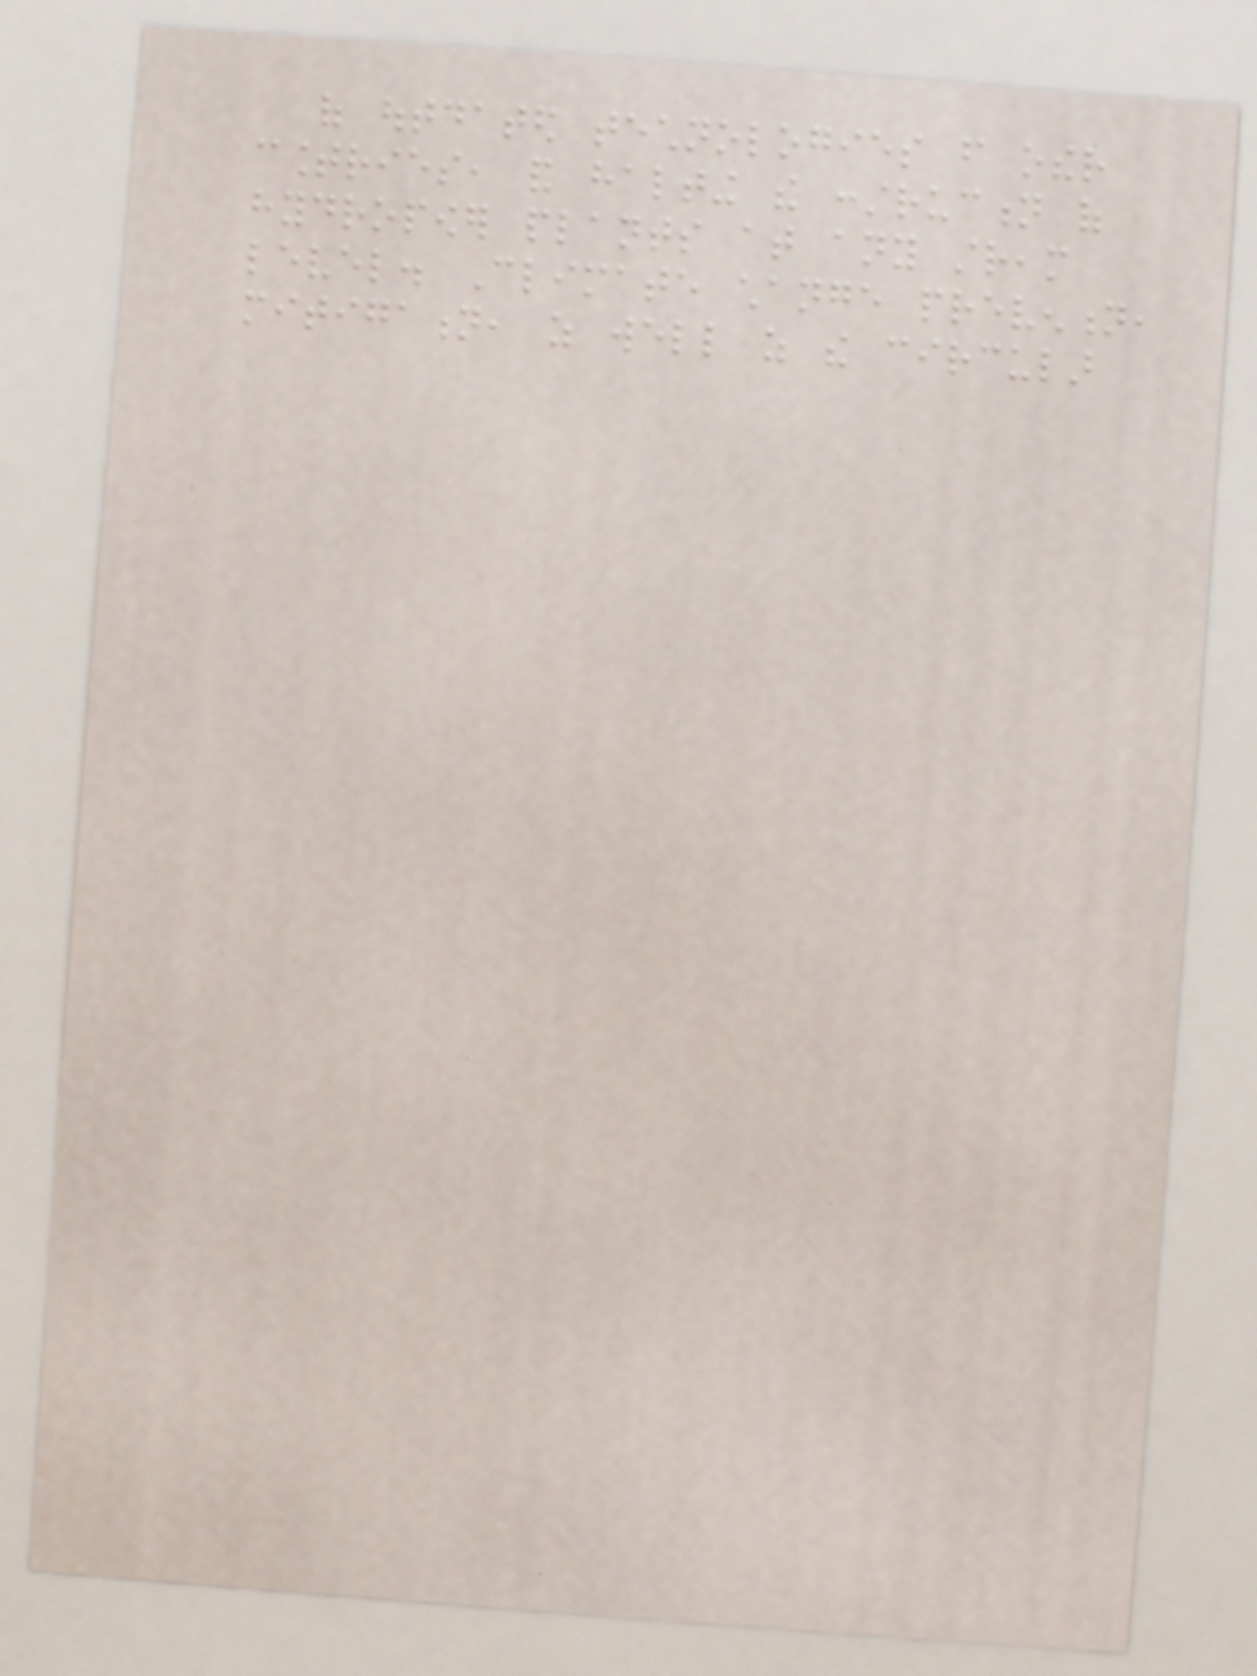of outdated technologies from other
countries, and halting the construction of
hydropower plants at any stream
level. Climate change prevention,
mitigation, as well as the circular
